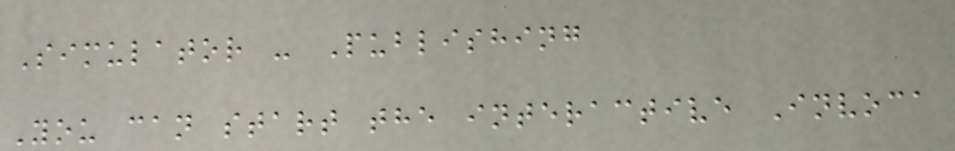Simulator - Publishing
You can start the interactive Invoca
